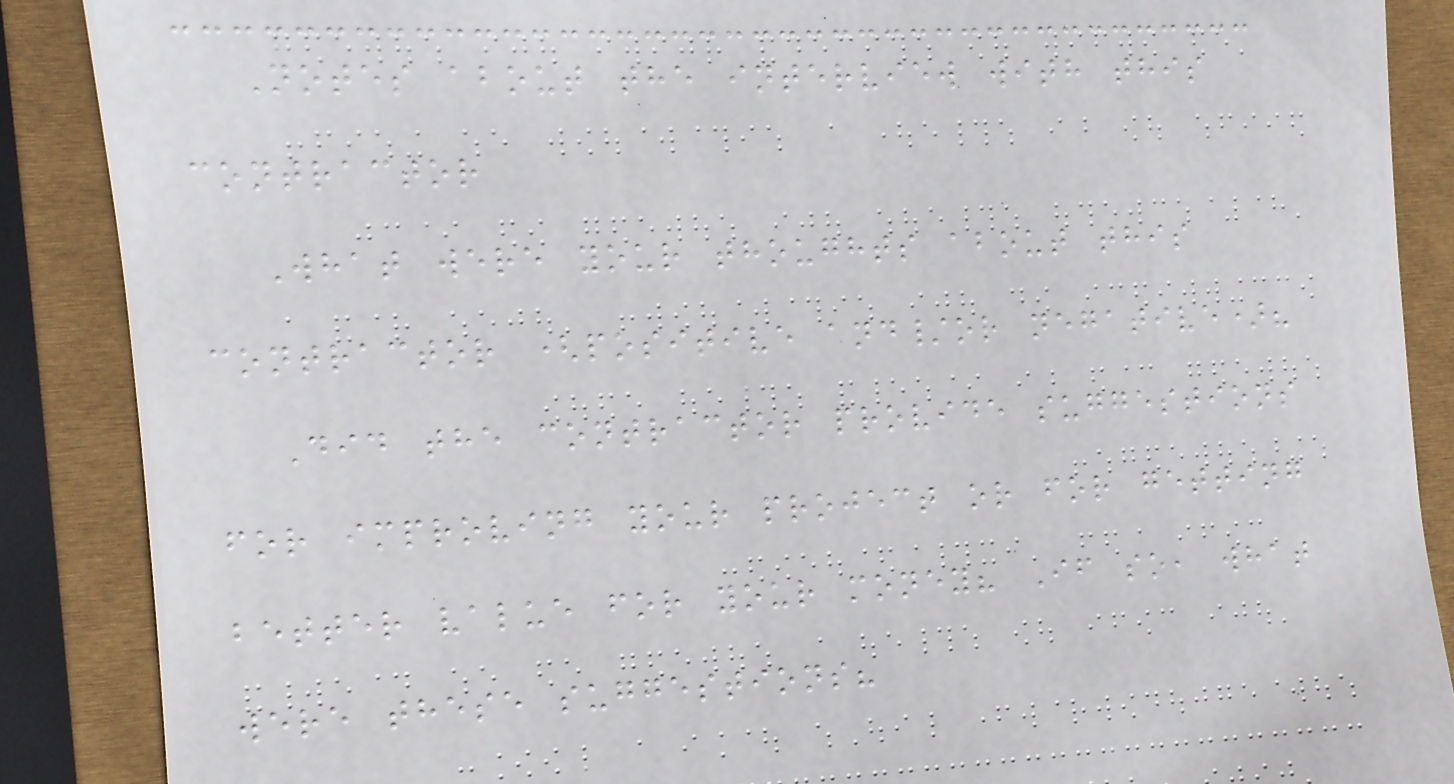Notes about the interview with this
contractor
What were your thoughts about this
contractor (positive and/or negative)?
Did the contractor provide suggestions
for improving your project or for getting
better value for your money? If so, what
were these suggestions?
